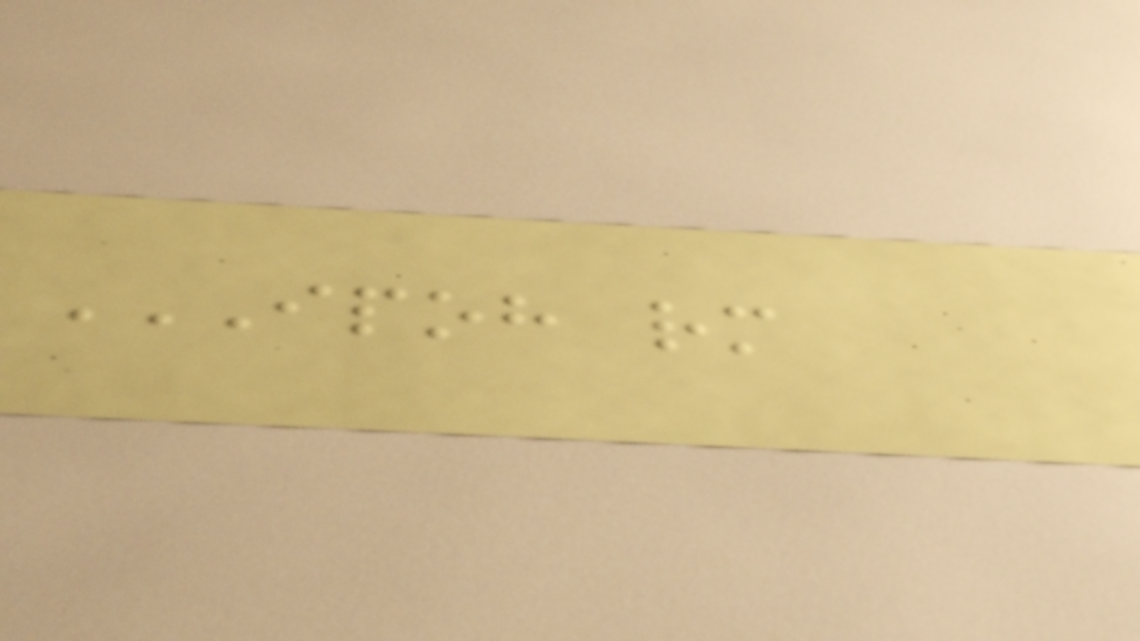IPOH RM
